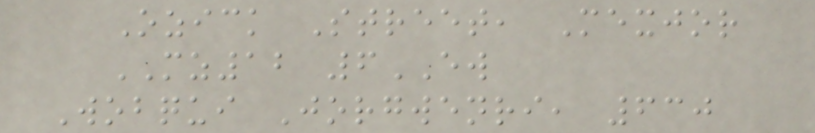Ozick Street, Mexjor
MZ12 6EW
Wobqui Jorgwenri, 630
